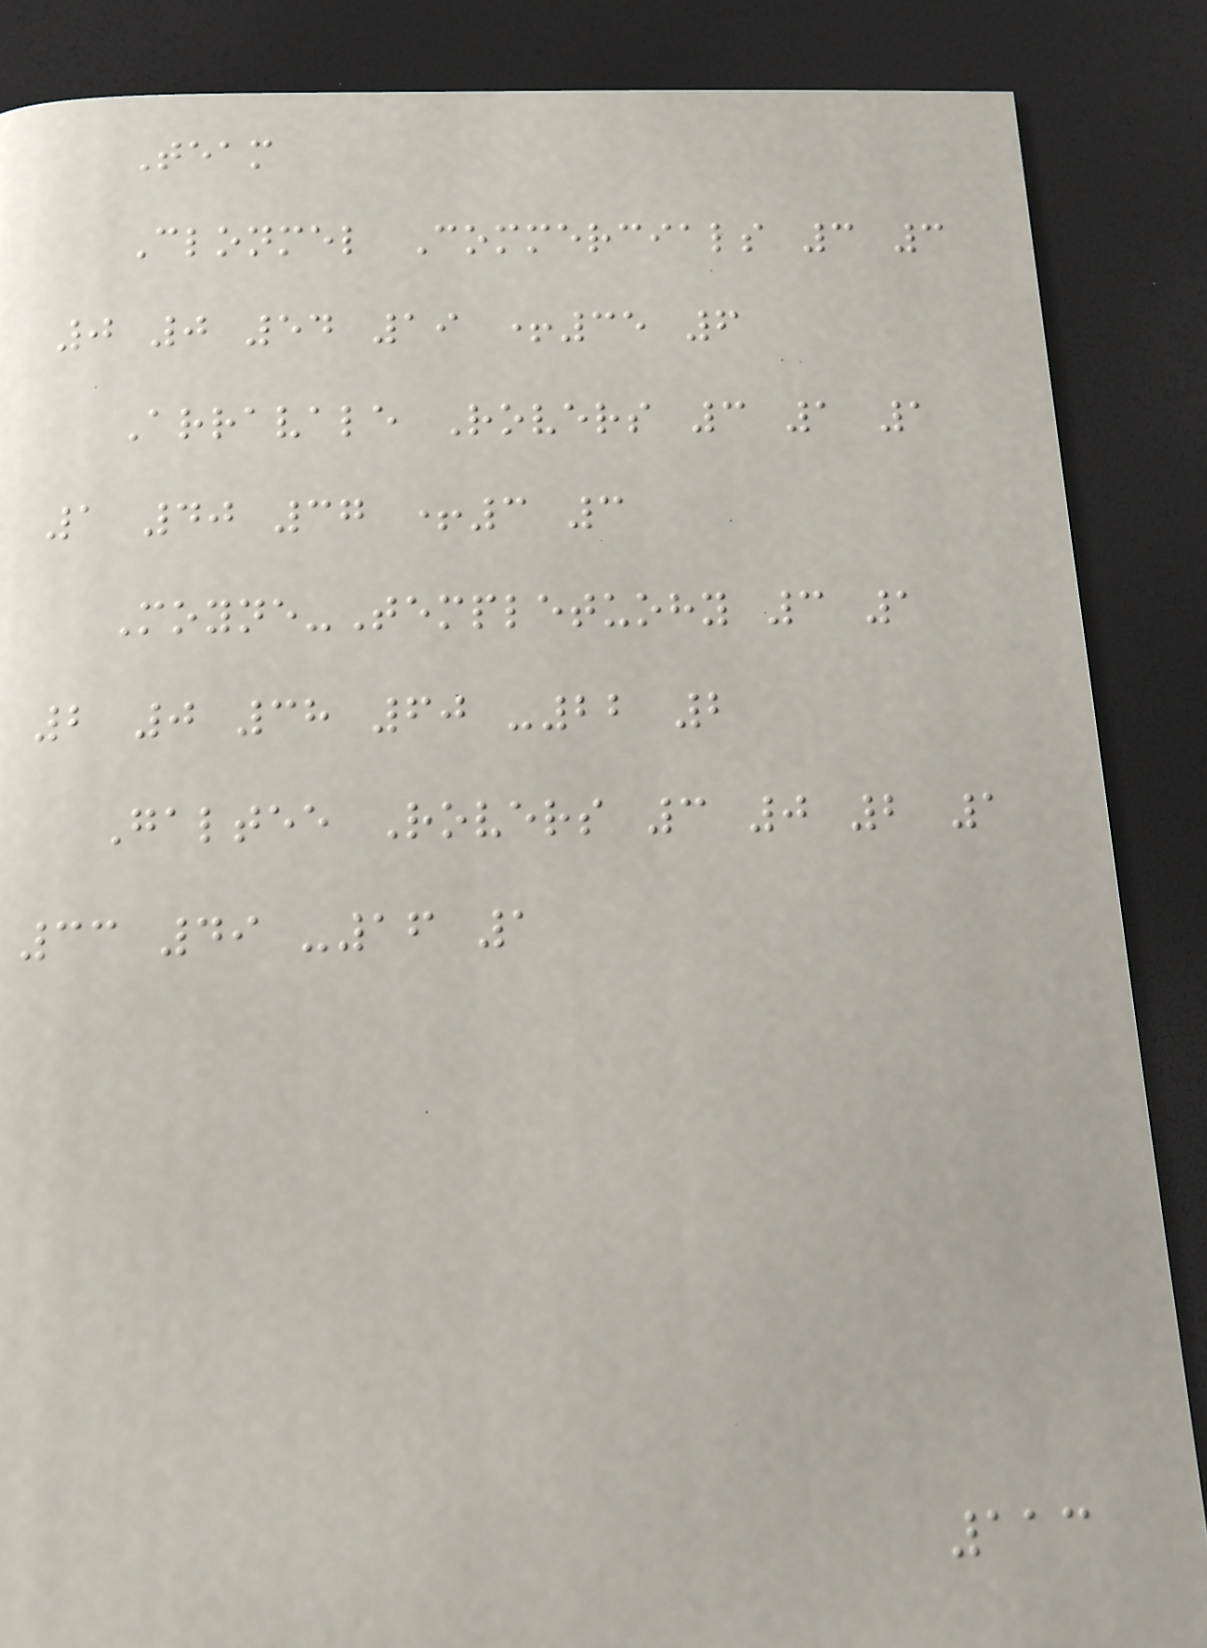Team
Clonmel Commercials 3 3
0 0 54 19 +35 6
Arravale Rovers 3 1 1
1 40 37 +3 3
Moyne-Templetuohy 3 1
2 0 38 60 -22 2
Galtee Rovers 3 0 2 1
33 49 -16 1
113
